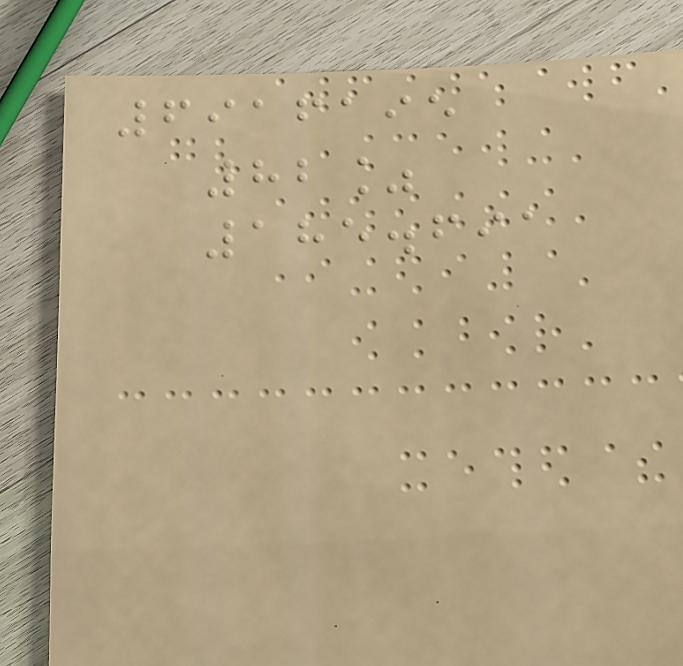6916195
82%
185.691
